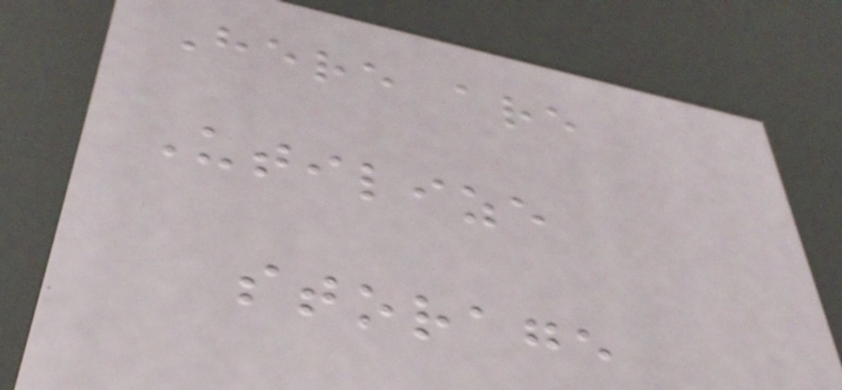Here are
Utilize
storage
